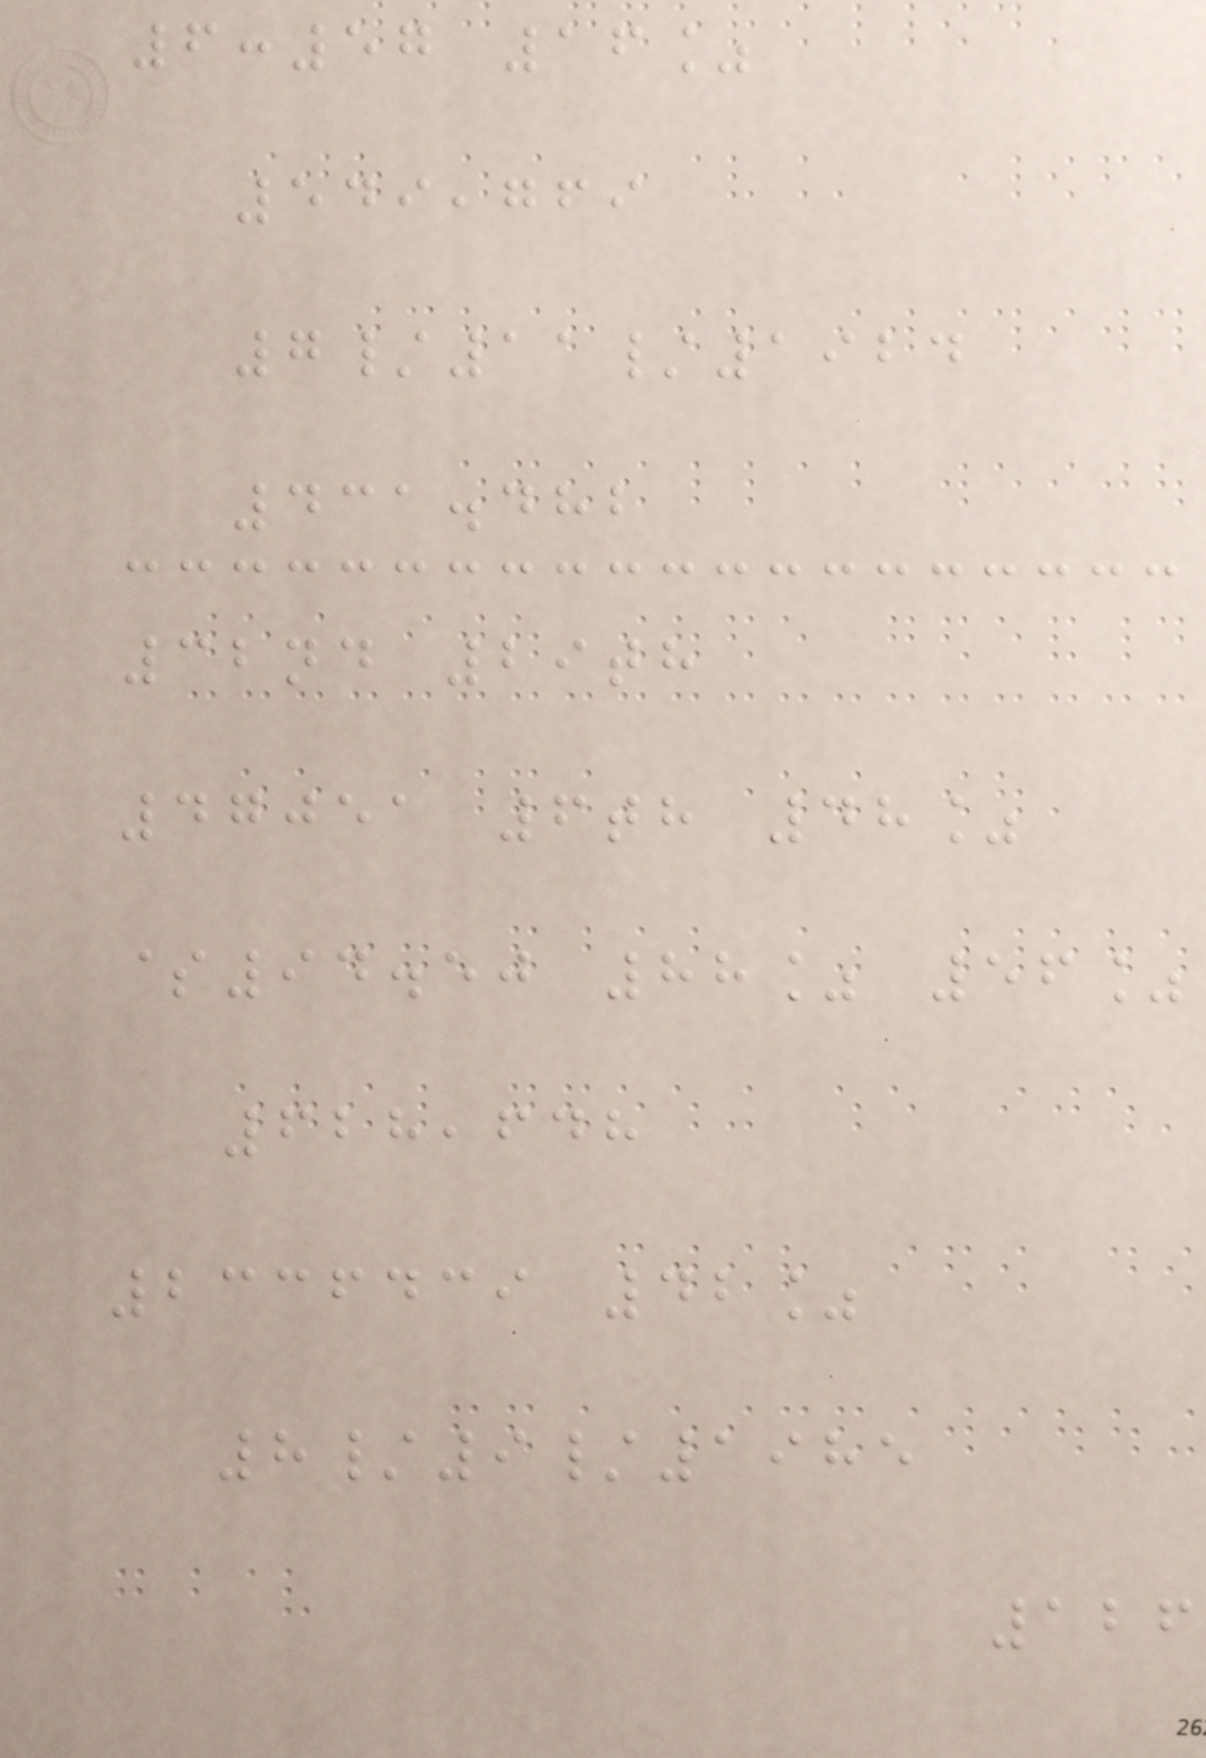6:57 16%
549,769
7/11/1924
431.482
32nd 29th
47051 6th 48%
$94.50 88% 56%
628,648
2336439 42%
8/9/1985
126
